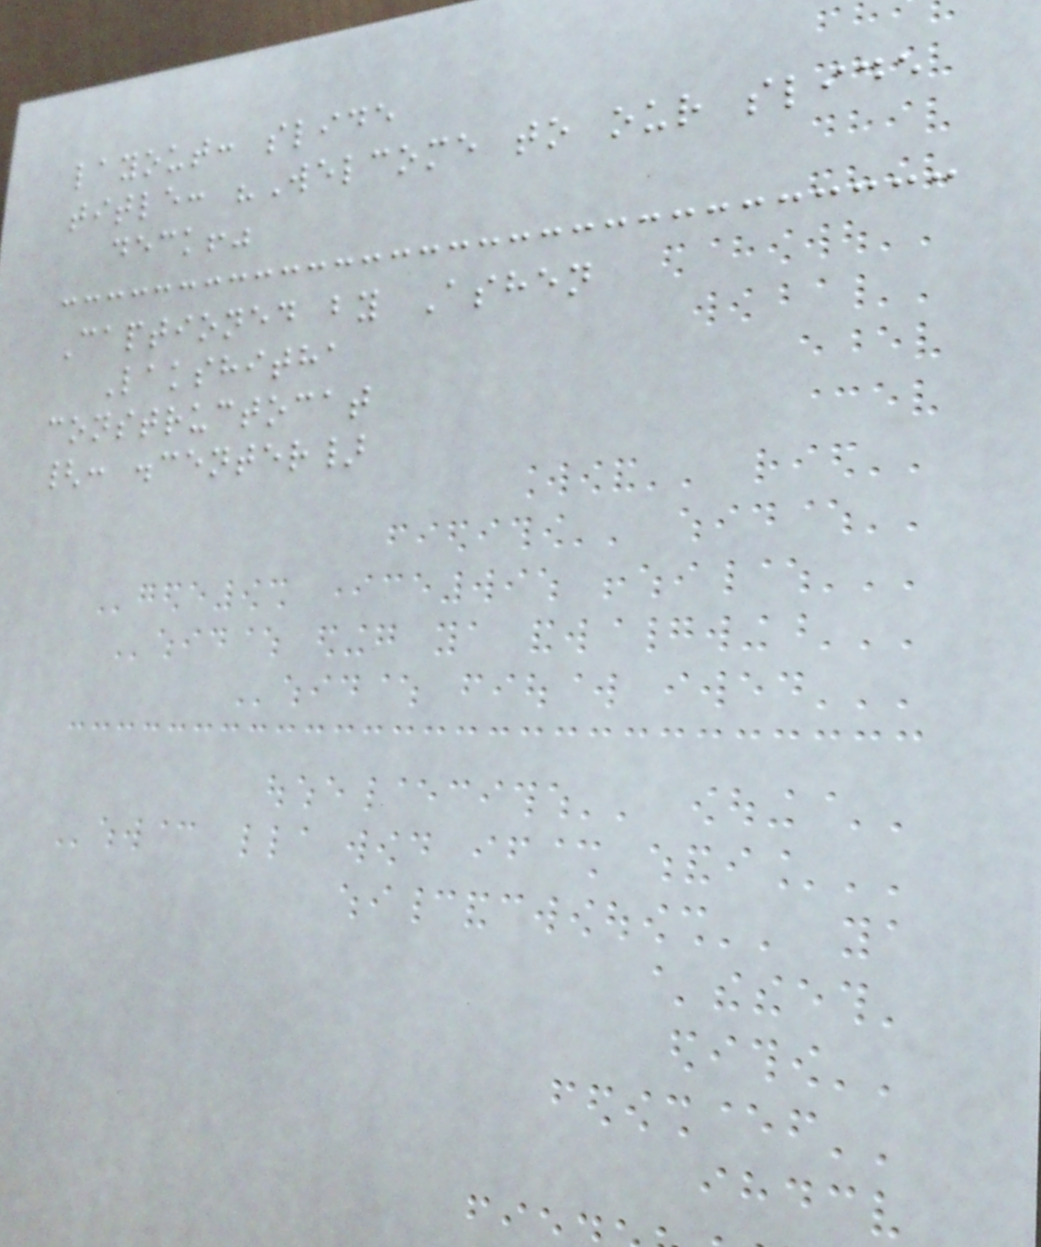layout: slide
title: "Welcome to our slide
deck!"
Captioned by Ashen
Lakshitha
constructocat
{: .center}
